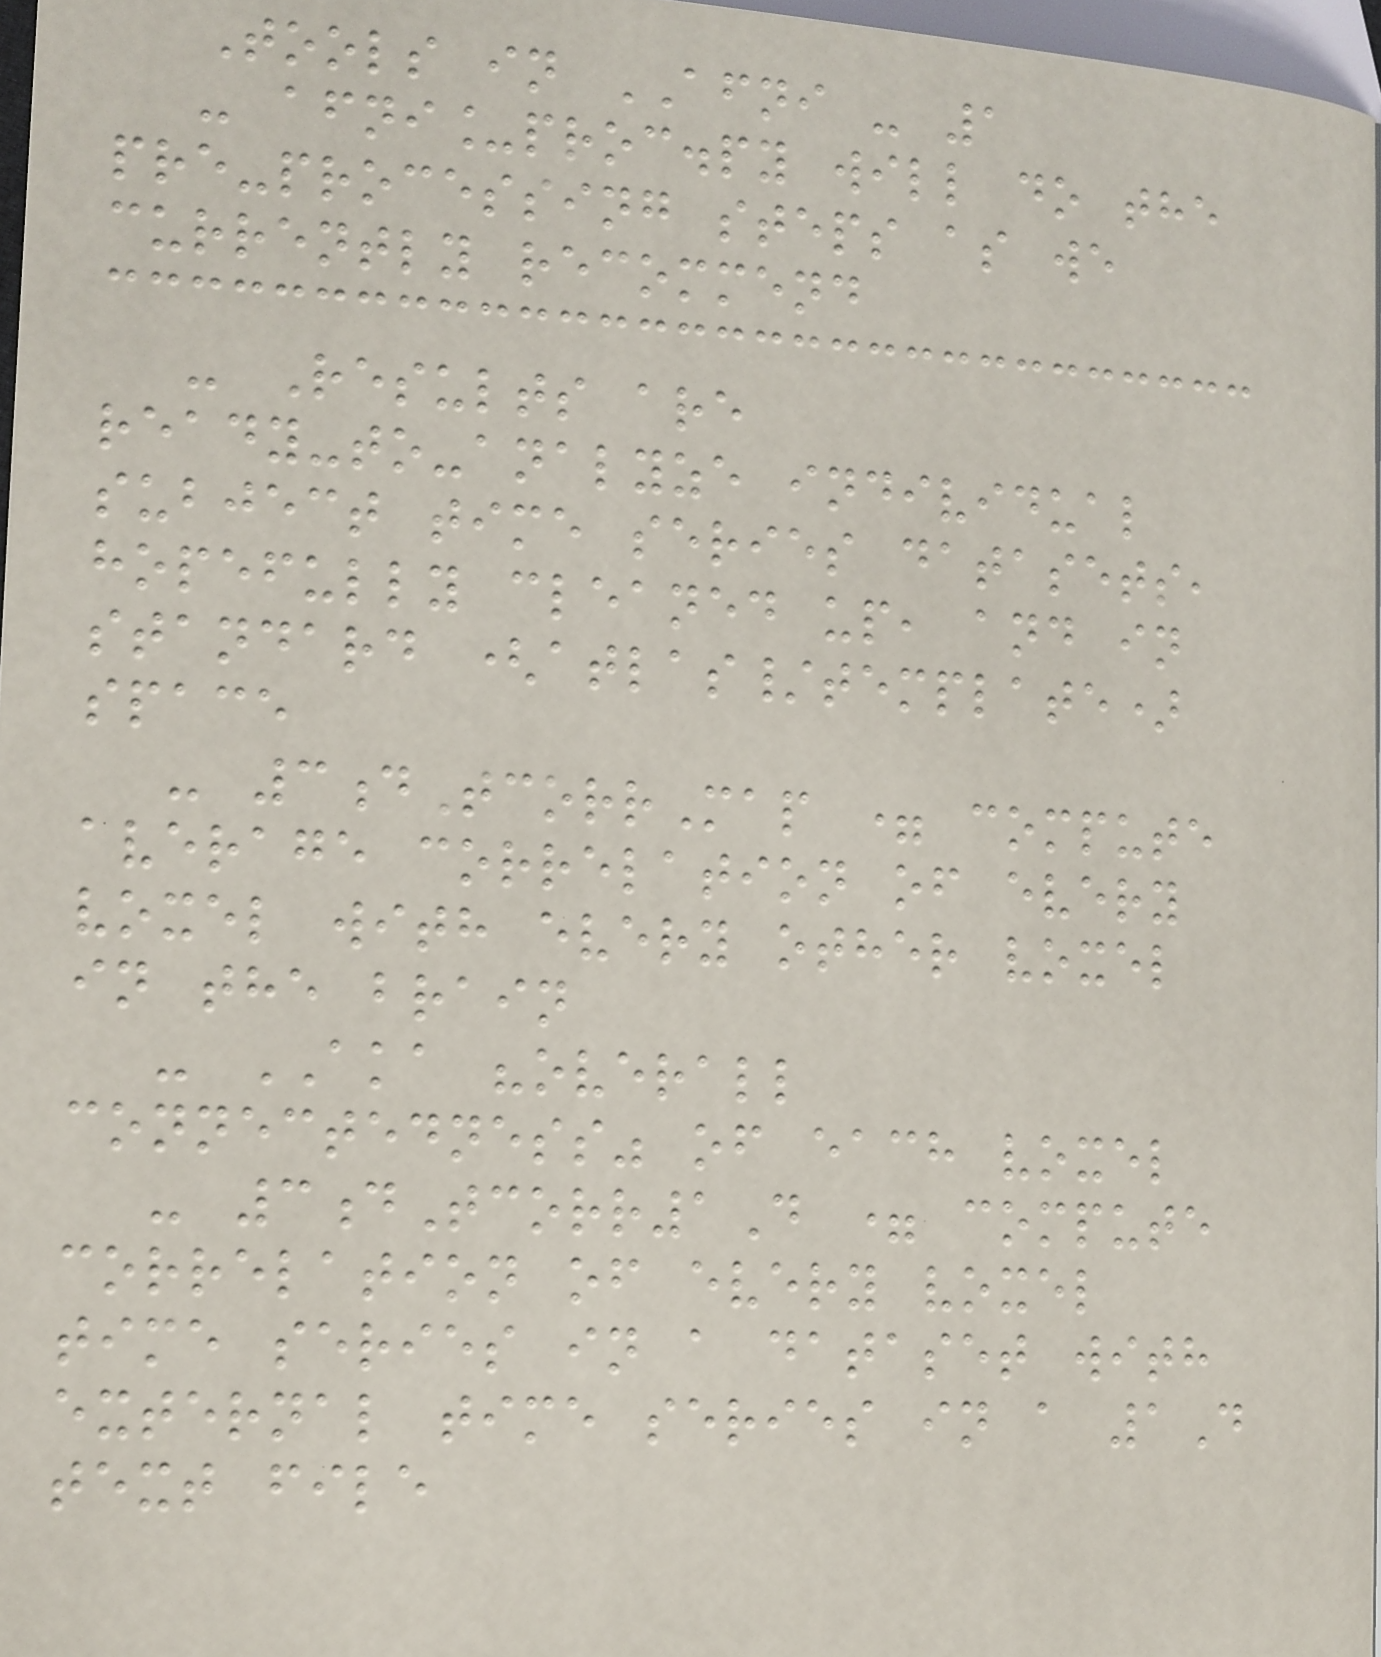Tools in AFNI - 1
- afni_proc.py will do the
pre-processing steps as we
currently recommend
- Results are
ready-to-analyze individual
subject time series datasets,
hopefully cleaned up, and in
standard (atlas/template)
space
- 3dTcorrMap = compute
average correlation of every
voxel with every other voxel
in the brain
- AKA "overall
connectedness" of each voxel
- 3dTcorr1D = compute
correlation of every voxel
time series in a dataset with
external time series in a 1D
text file
